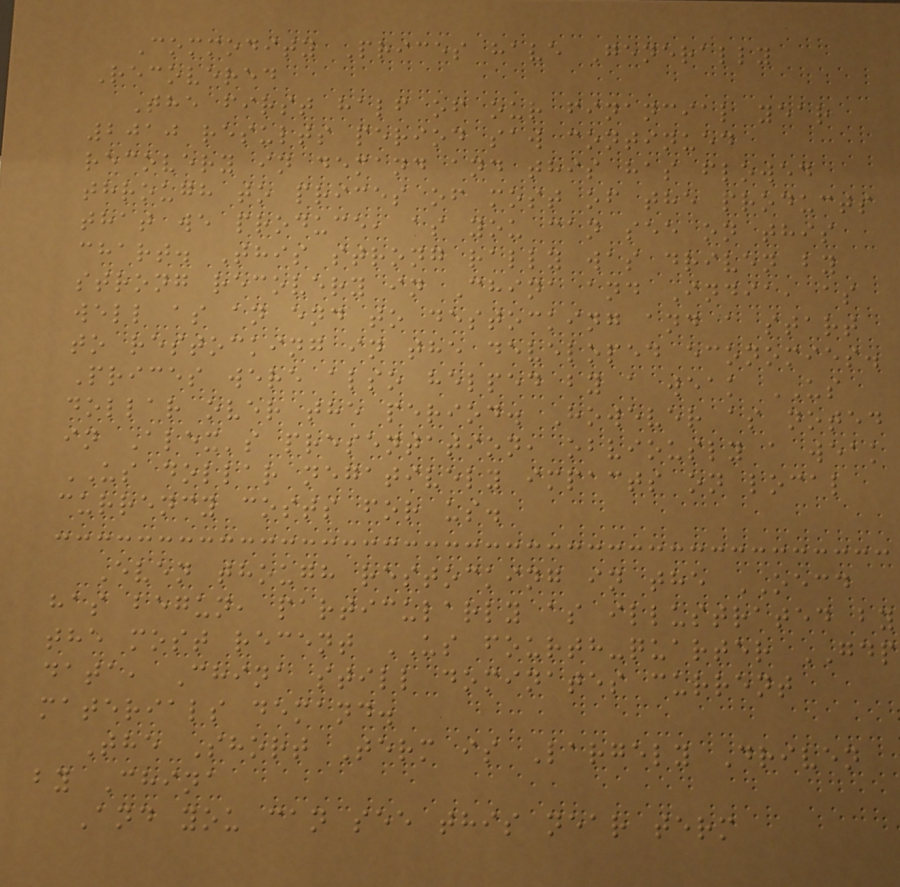Commodity Prices have Generally
Recovered
The first half of our financial year
2010 results period saw continued
recovery in demand and this has flowed
through to prices of most of the products
that we produce, as you can see on this
chart. This strong rally was driven by
strong recovery in China and India, as
well as an end to destocking and a start
to restocking in the developed economies.
Prices were also helped by a weak US
dollar over the period. However as noted
in Alex's presentation, obviously a weak
US dollar negatively impacts on local
currency costs for us.
Even though restocking in the OECD
has begun, particularly as illustrated by
the most recent US fourth-quarter GDP
data, China still dominates current
materials demand.
The Short Term is Largely Driven
by China
And you can see this near term
